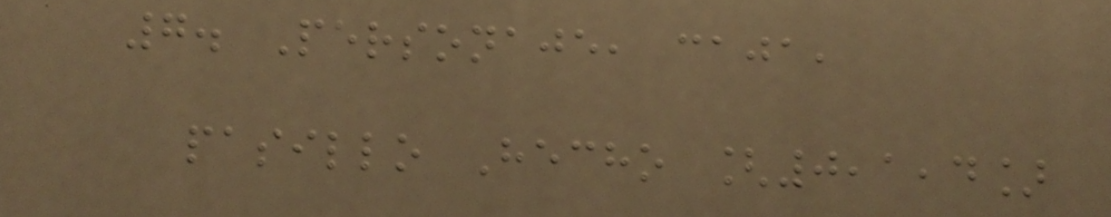7. Personaje, caja,
pasillo Hecho [0,1,4]
